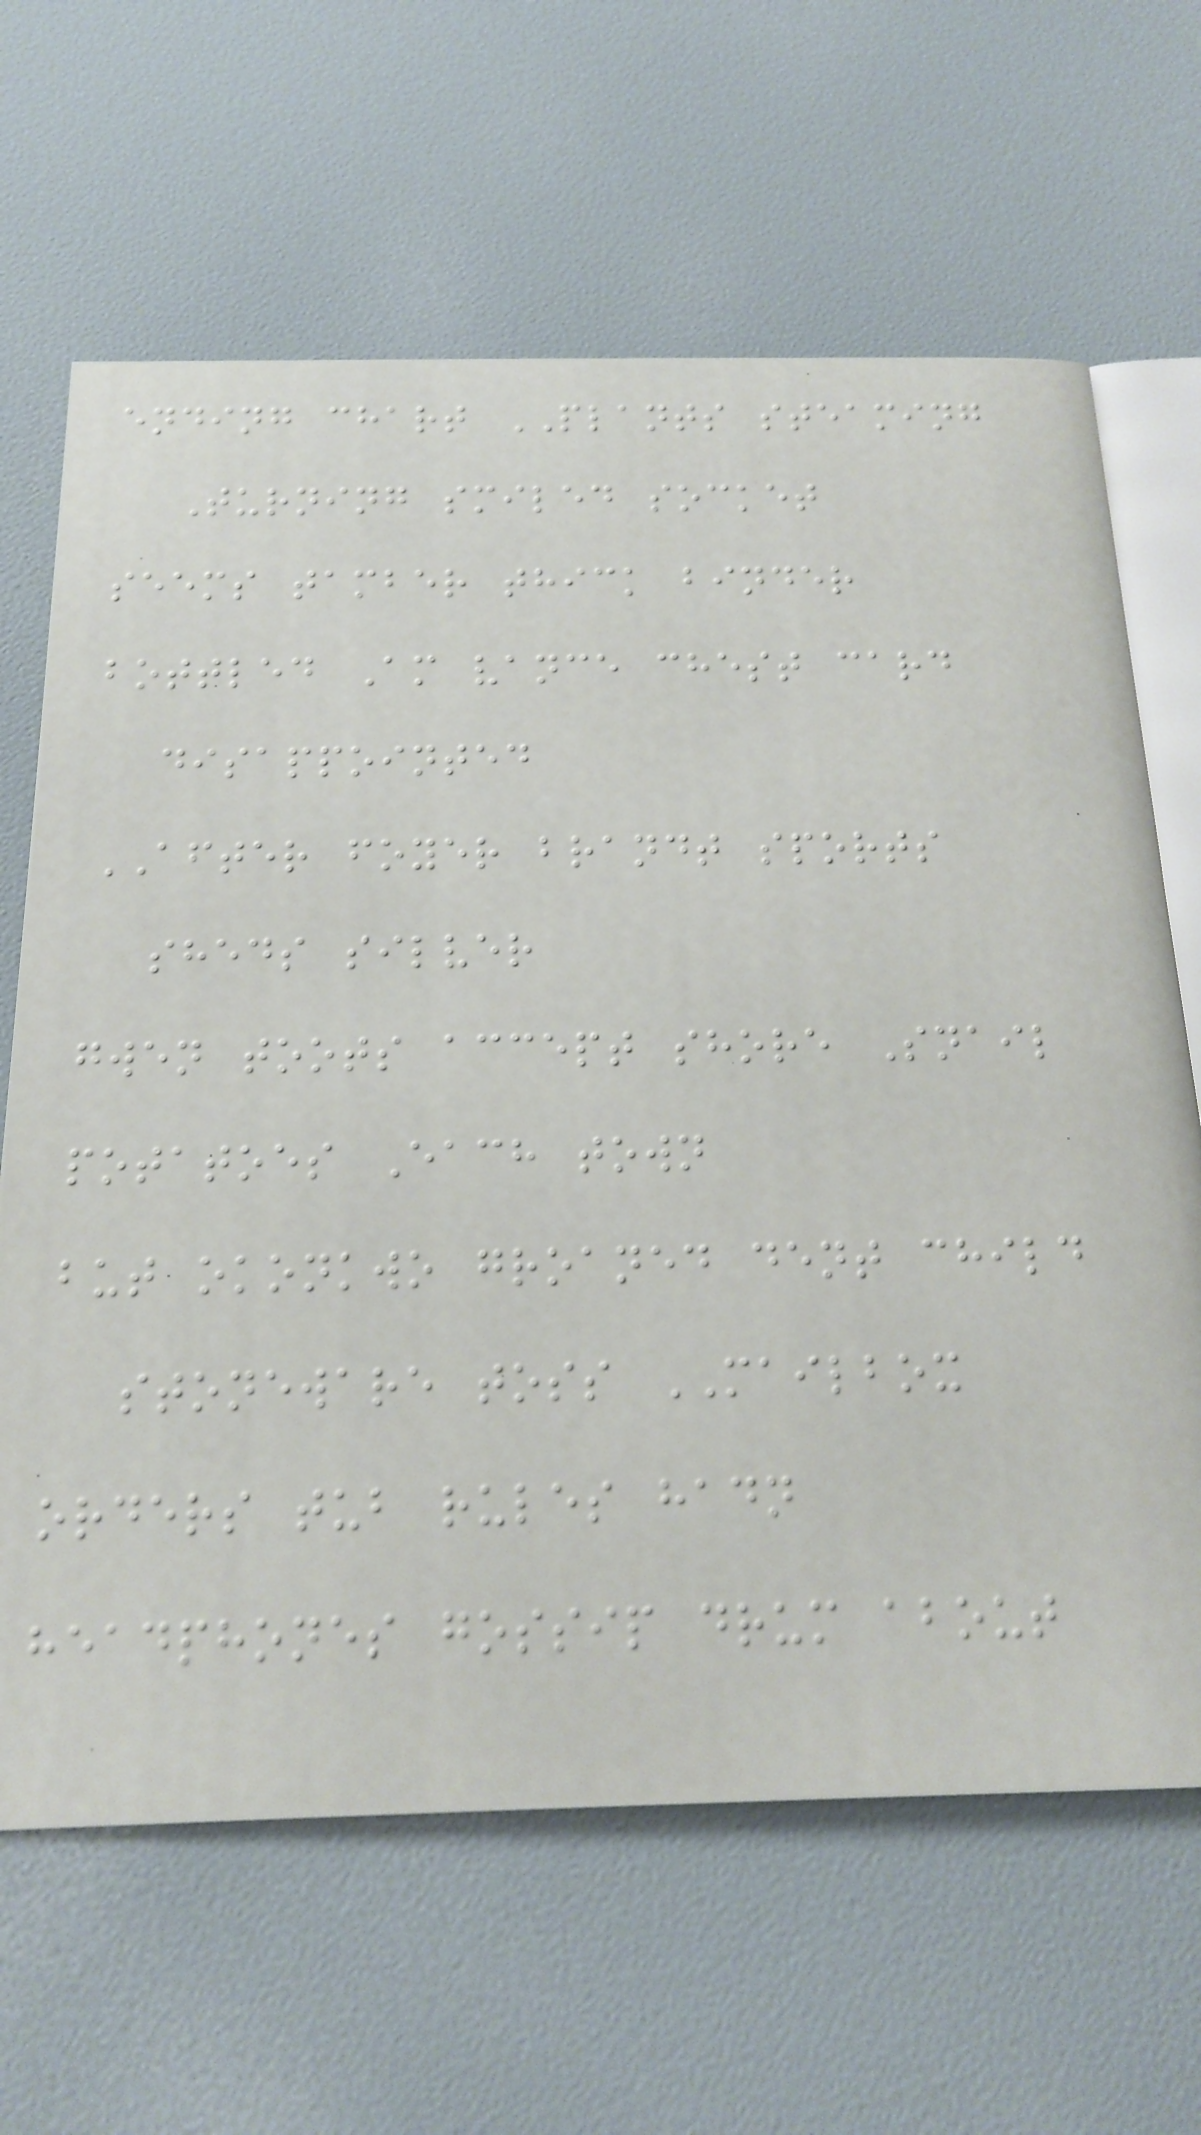ending chart PLANTS steaming
Turning smiled socket
seems tamber thick binder
bottled Am vance chest card
disappointed
AFTER foyer brandt sports
sheds silver
gwen toots accept shore Snail
potatoes Each town
but okonkwo groaned dent child
stoneware toss MAILBOX
orders tub rules hadn
headphones gossip drum about
